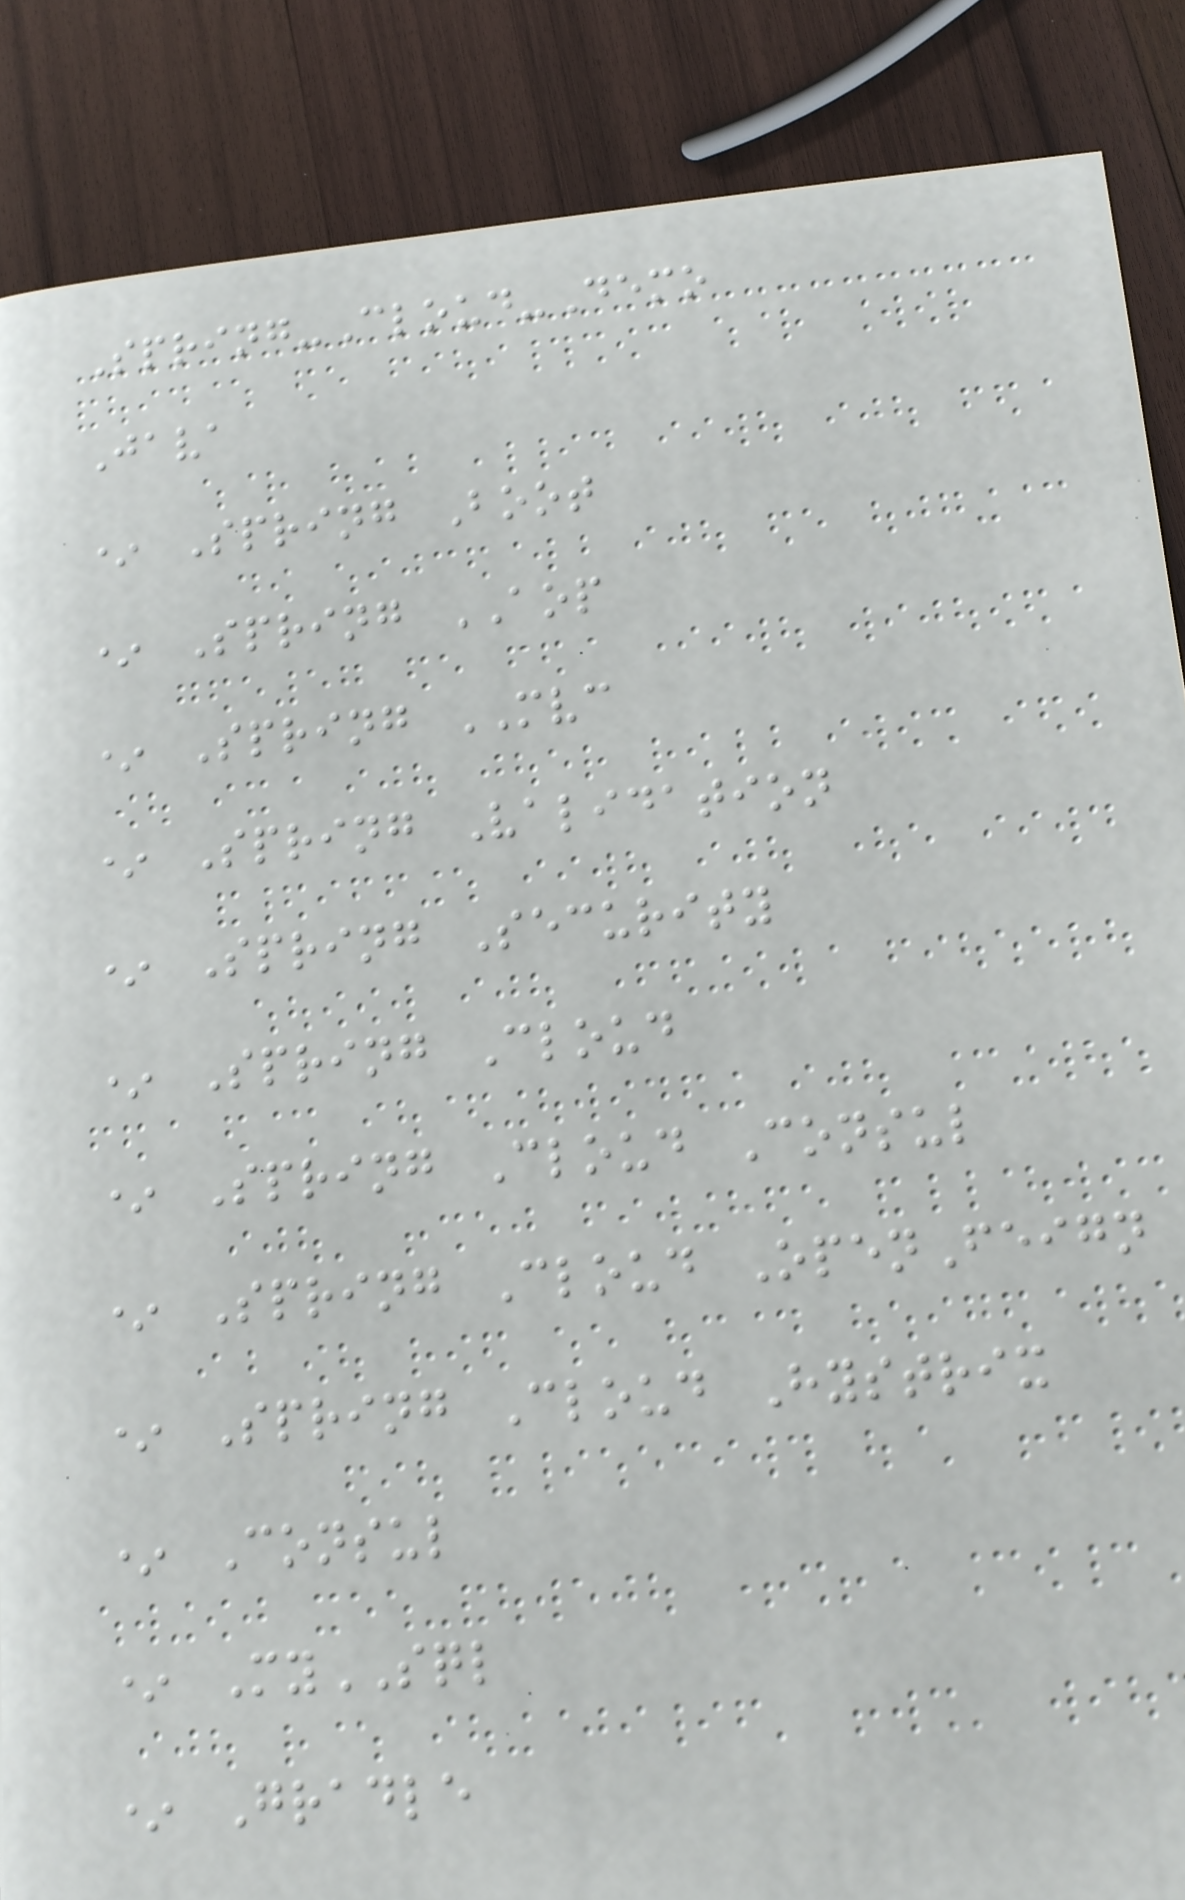Spring-Cloud-Demo
Java
* Spring Boot
* Spring AOP
* Spring MVC
* Spring Validation
* Spring Security
* Spring Cloud
* Spring Cloud Consul
* Spring Cloud OpenFeign
* Spring Cloud Hystrix
* Consul
* MySQL
* Gradle
